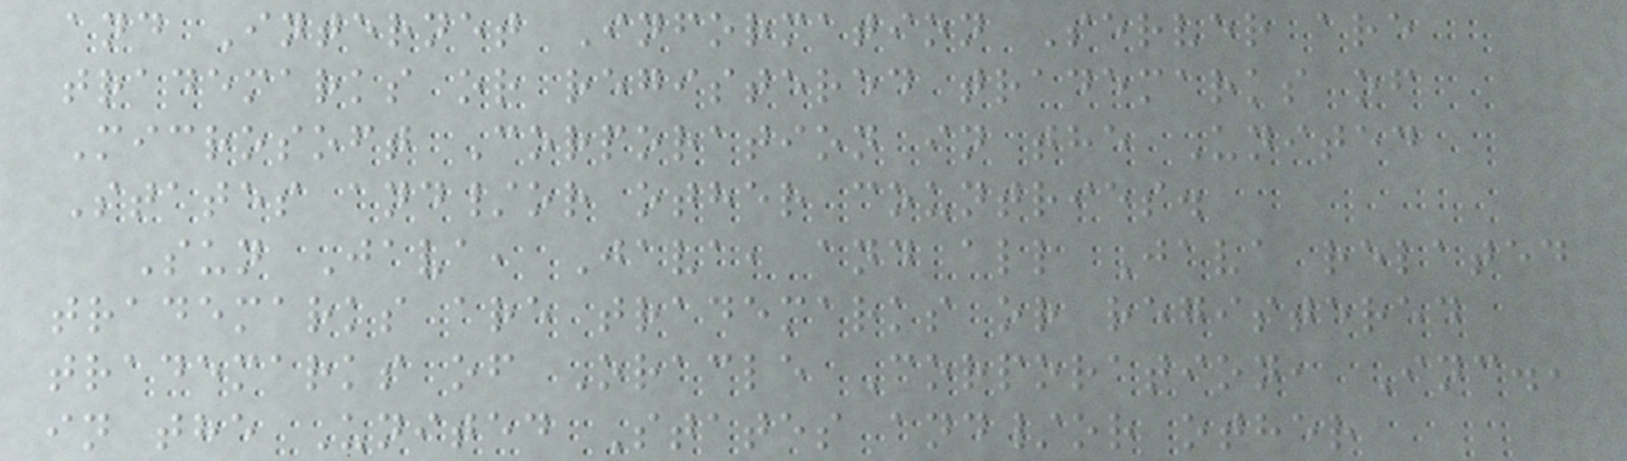and Internet Information Server are
trademarks or registered trademarks of
Microsoft Corporation in the United
States and/or other countries.
Sun Java, Java, and all Java related
trademarks are trademarks or registered
trademarks of Oracle Corporation, Inc.,
in the United States and/or other
